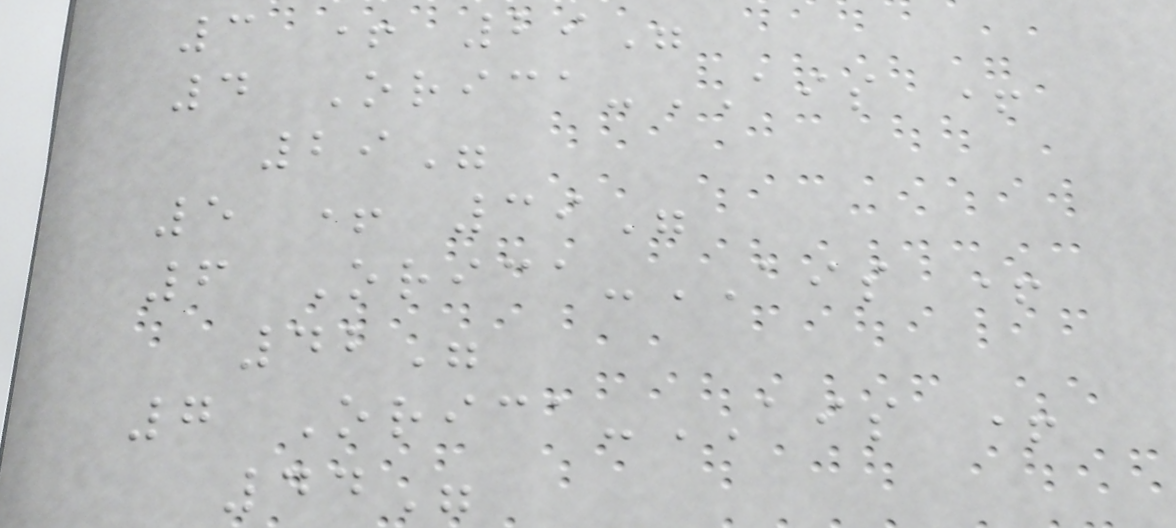3 + 29"
4 Orica-AIS +
29"
5 + 39"
6 Orica-AIS +
42"
7 Orica-AIS +
44"
